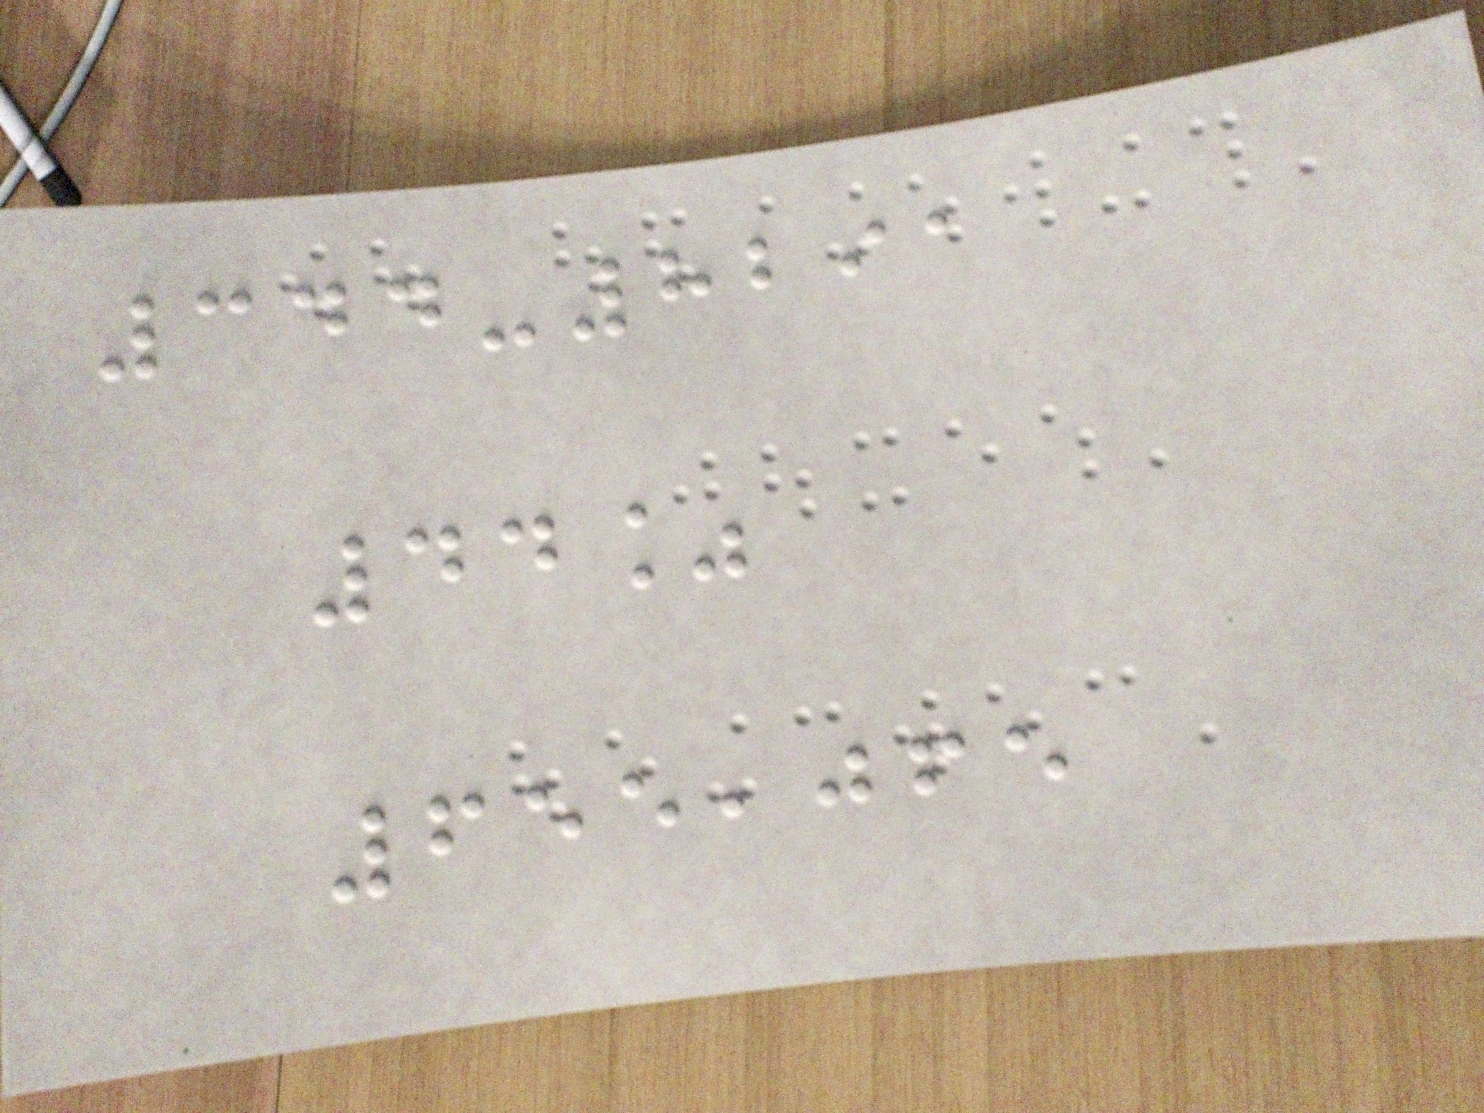344-8291
44%
655,065
